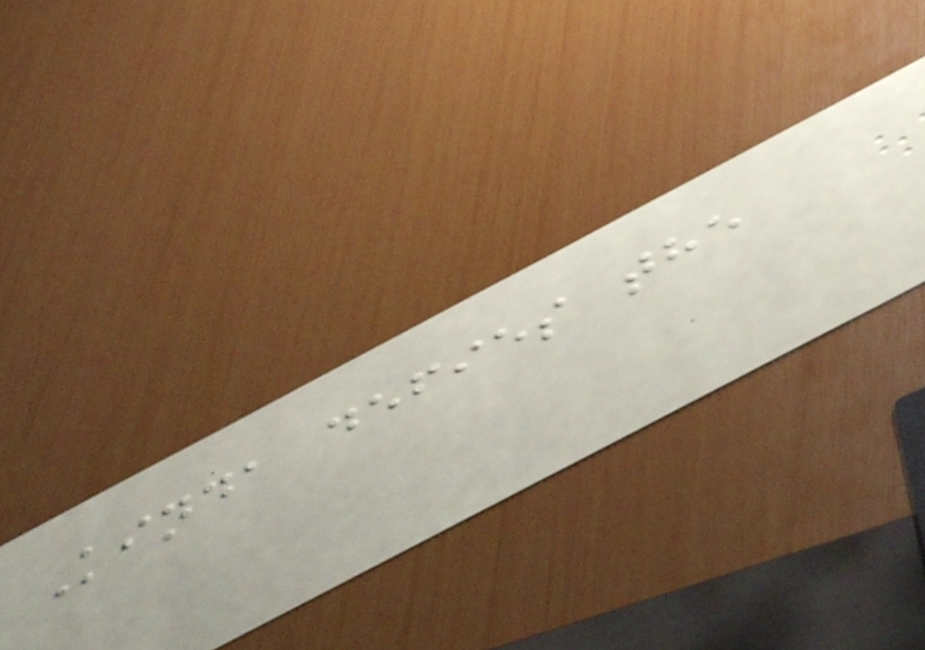Kinda defies the
